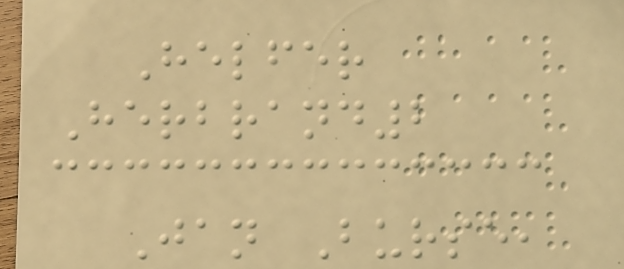Helfer
Herbrand2
Jan Burse,
